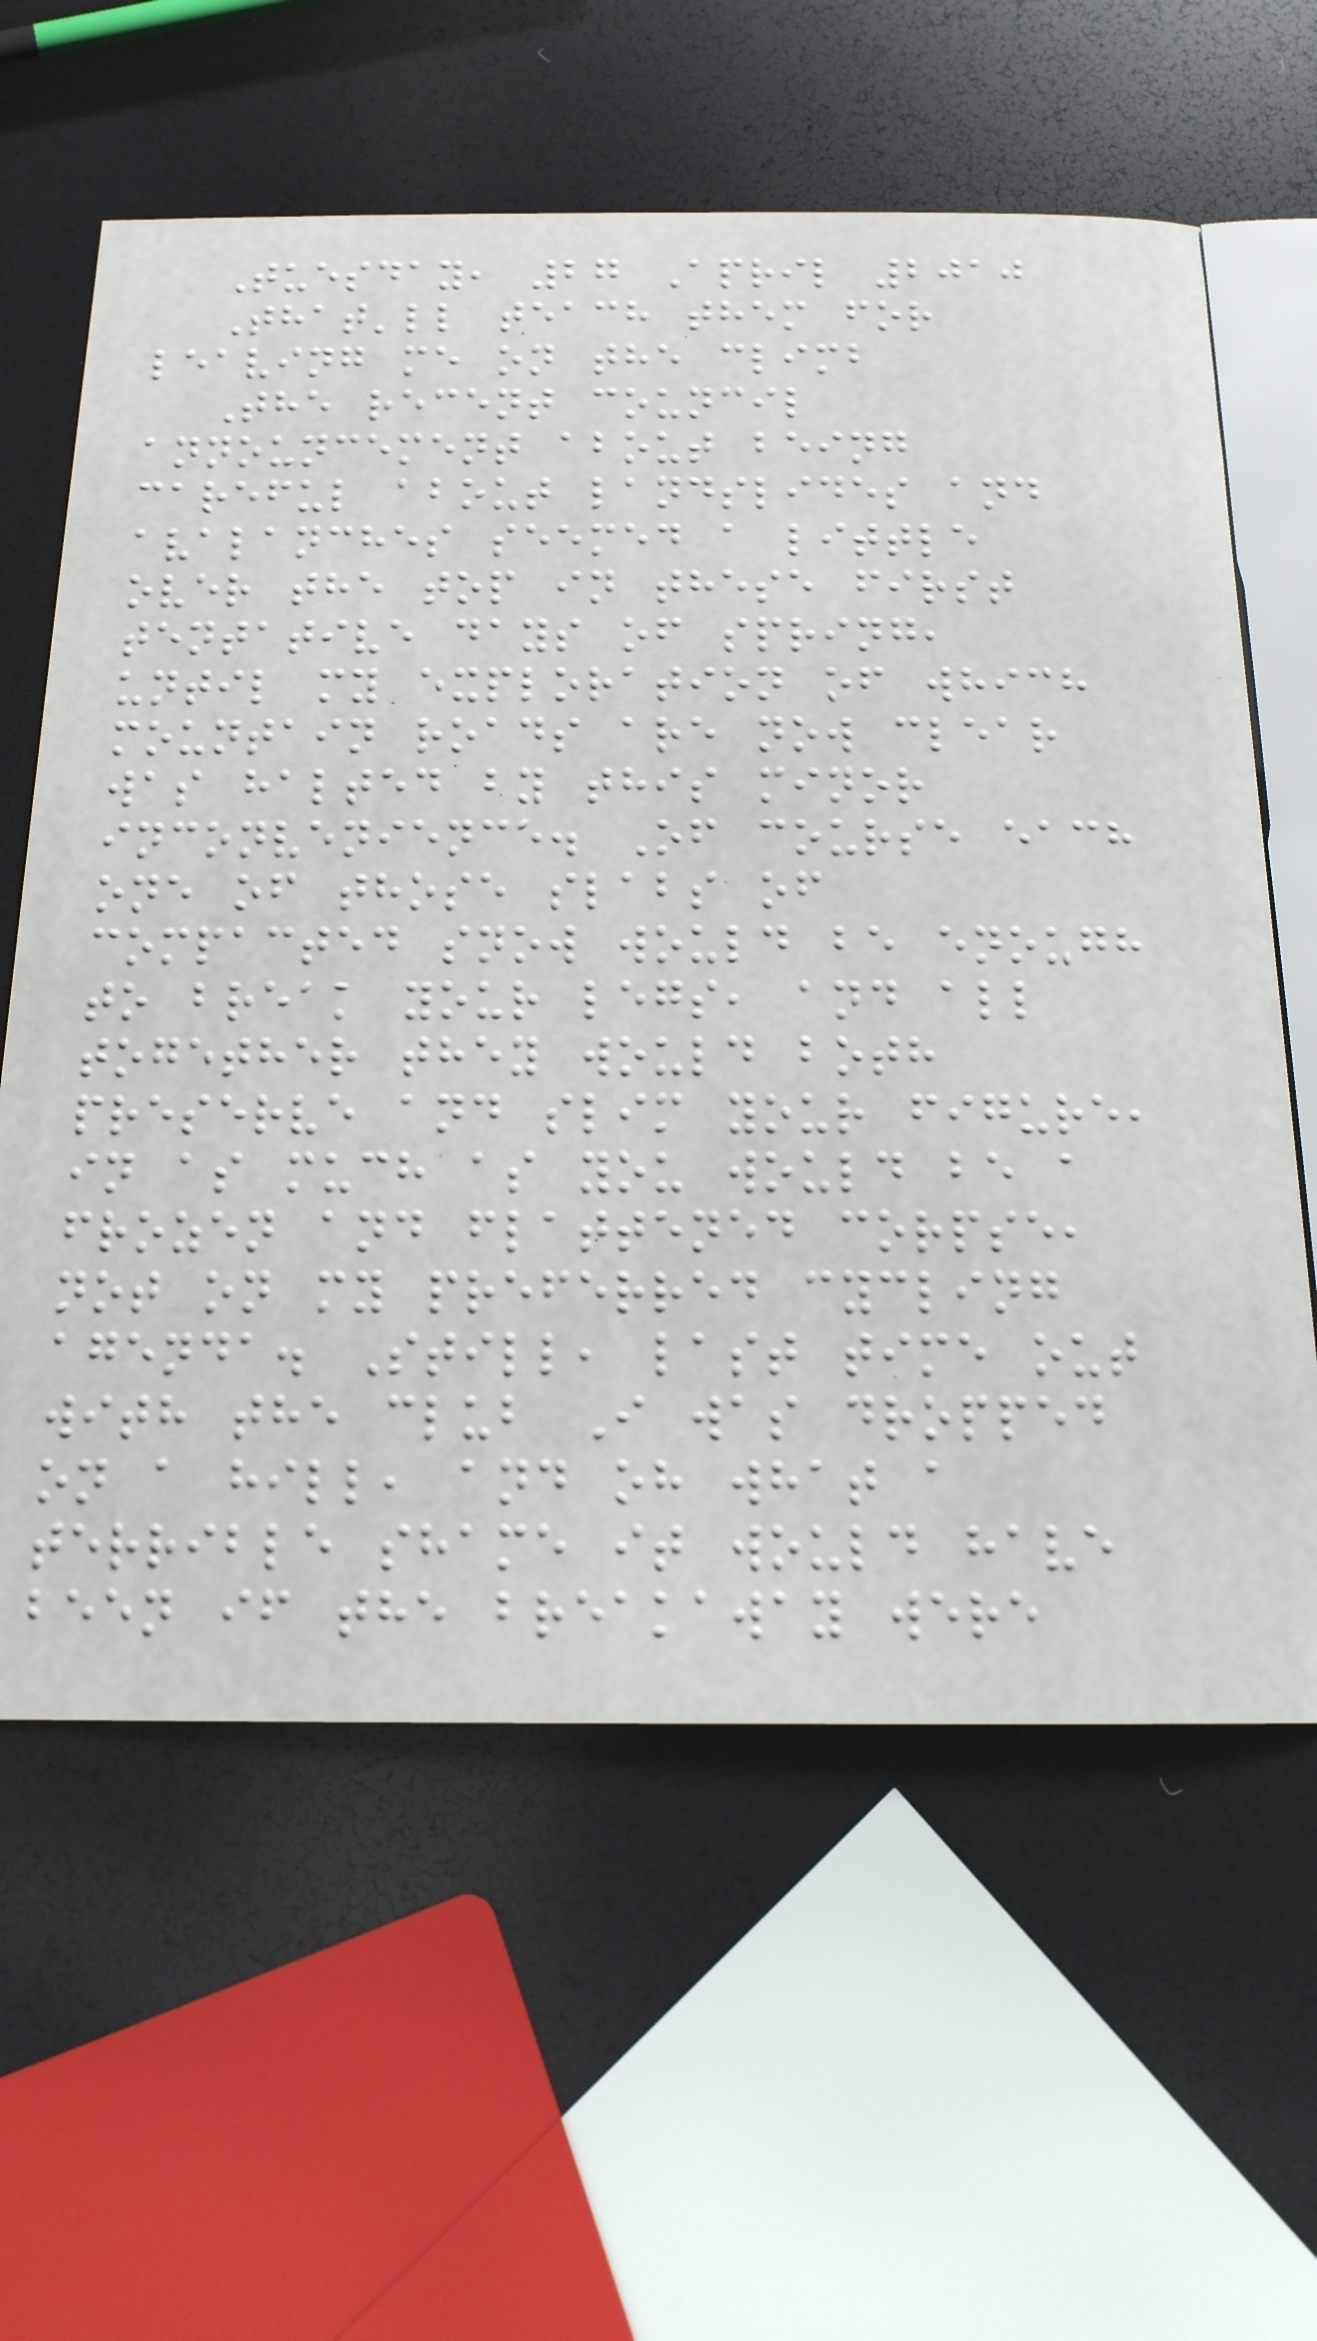Tuesday, 27 April 2010
That'll teach them for
leaving me on the climb
The recent council
announcement about being
careful about landslides and
avalanches seemed a little
over the top in these first
tentative days of spring,
until my exploration of which
mountain roads are now clear
was halted by this minor
inconvenience. Of course each
one of those slabs of
compacted snow would be enough
to break your legs, and all
together they would both
preserve and slim your figure,
in as much as you would be a
frozen and flattened corpse,
not on my preferred cycling
agenda. Still, last time out
with the club I was dropped
on a hill, and oh what a
terrible shame it would have
been if the breakaway were
